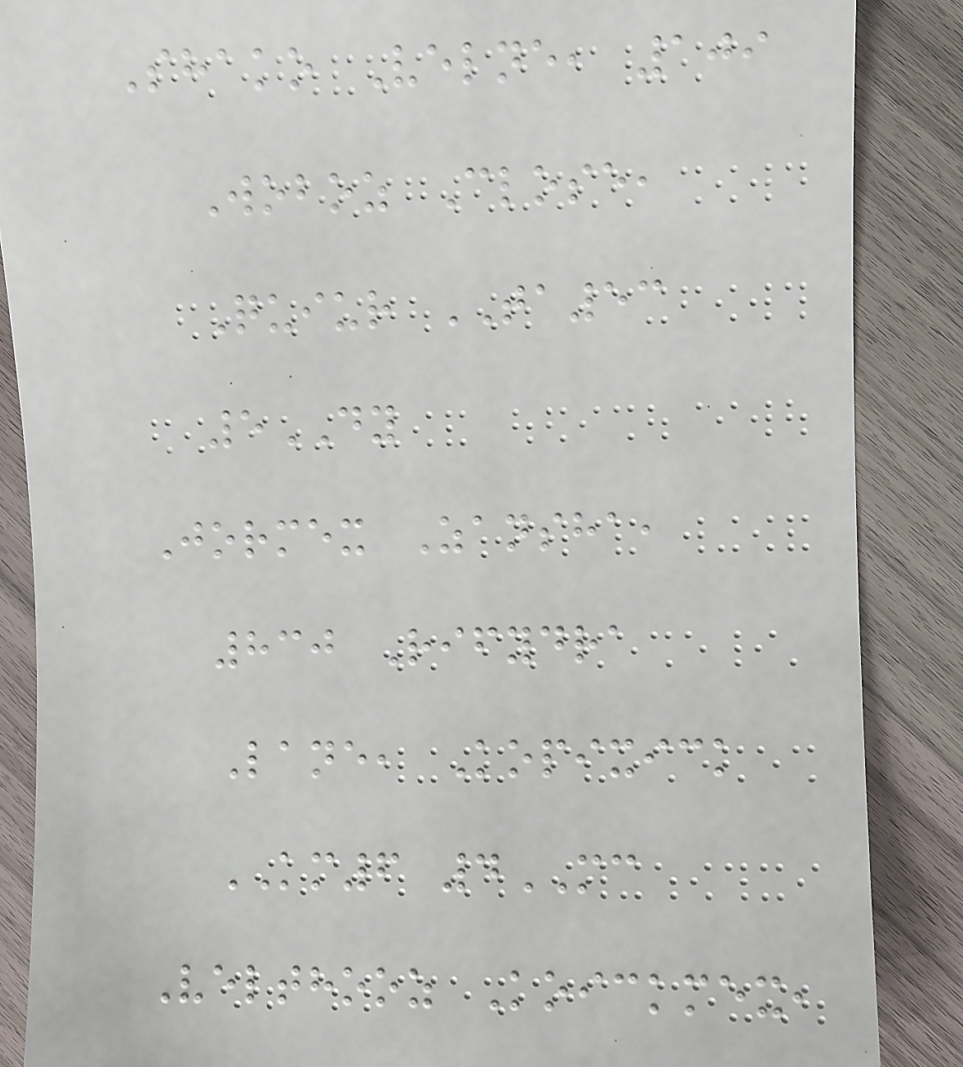Shako Velne, 109
Woboz Close,
Quiur TA53
5DY
Jormex Zansha,
830 Rifydra
Lane, Kopixick
KM6 4MC
Velthooz Koickmex,
